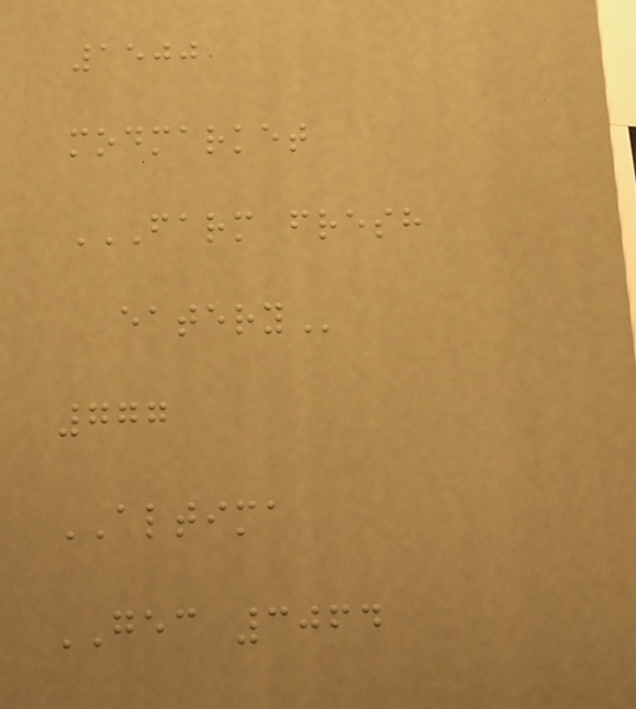1500
modmarket
FARM FRESH
EATERY
777
ALTIMA
GEC 3064
